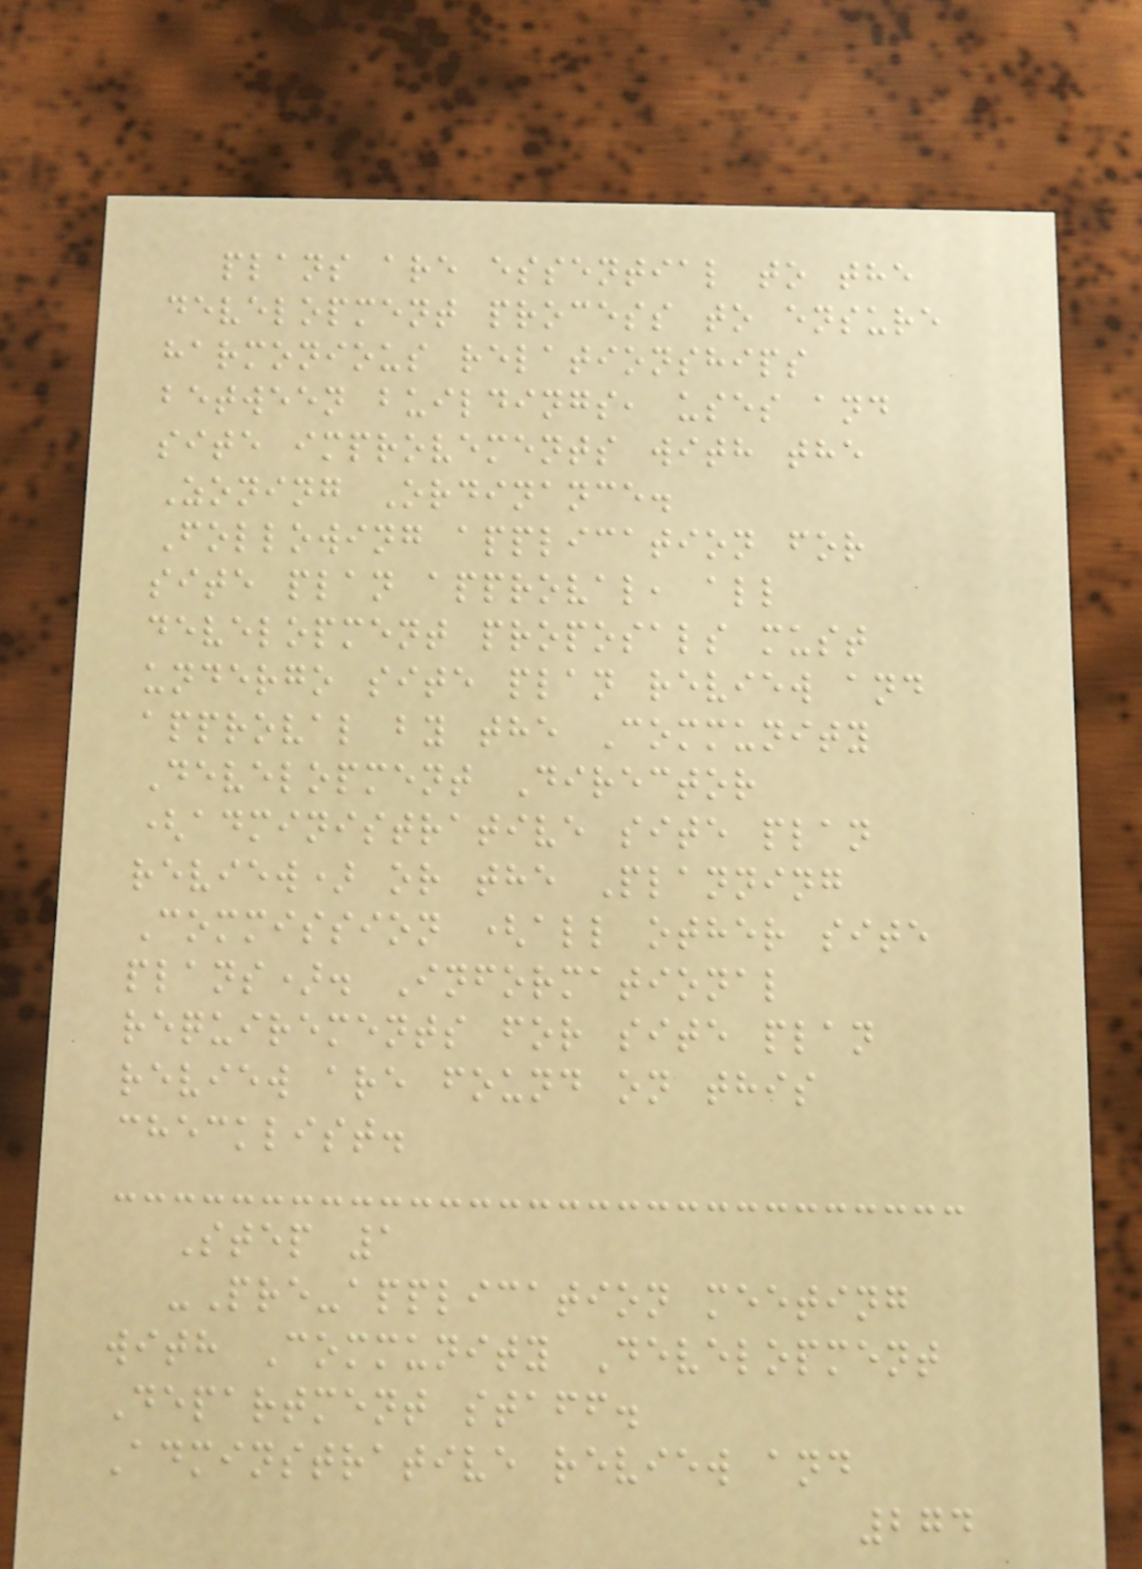plans are essential to the
development process to ensure
harmonious relationships
between buildings, uses and
site improvements with the
Zoning Ordinance.
Following application for
site plan approval, all
development proposals must
undergo site plan review and
approval by the Community
Development Director
(administrative site plan
review) or the Planning
Commission (all other site
plans). Informational
requirements for site plan
review are found on this
checklist.
Step 1
-Pre-application meeting
with Community Development
Department staff.
Adminstrative review and
274
